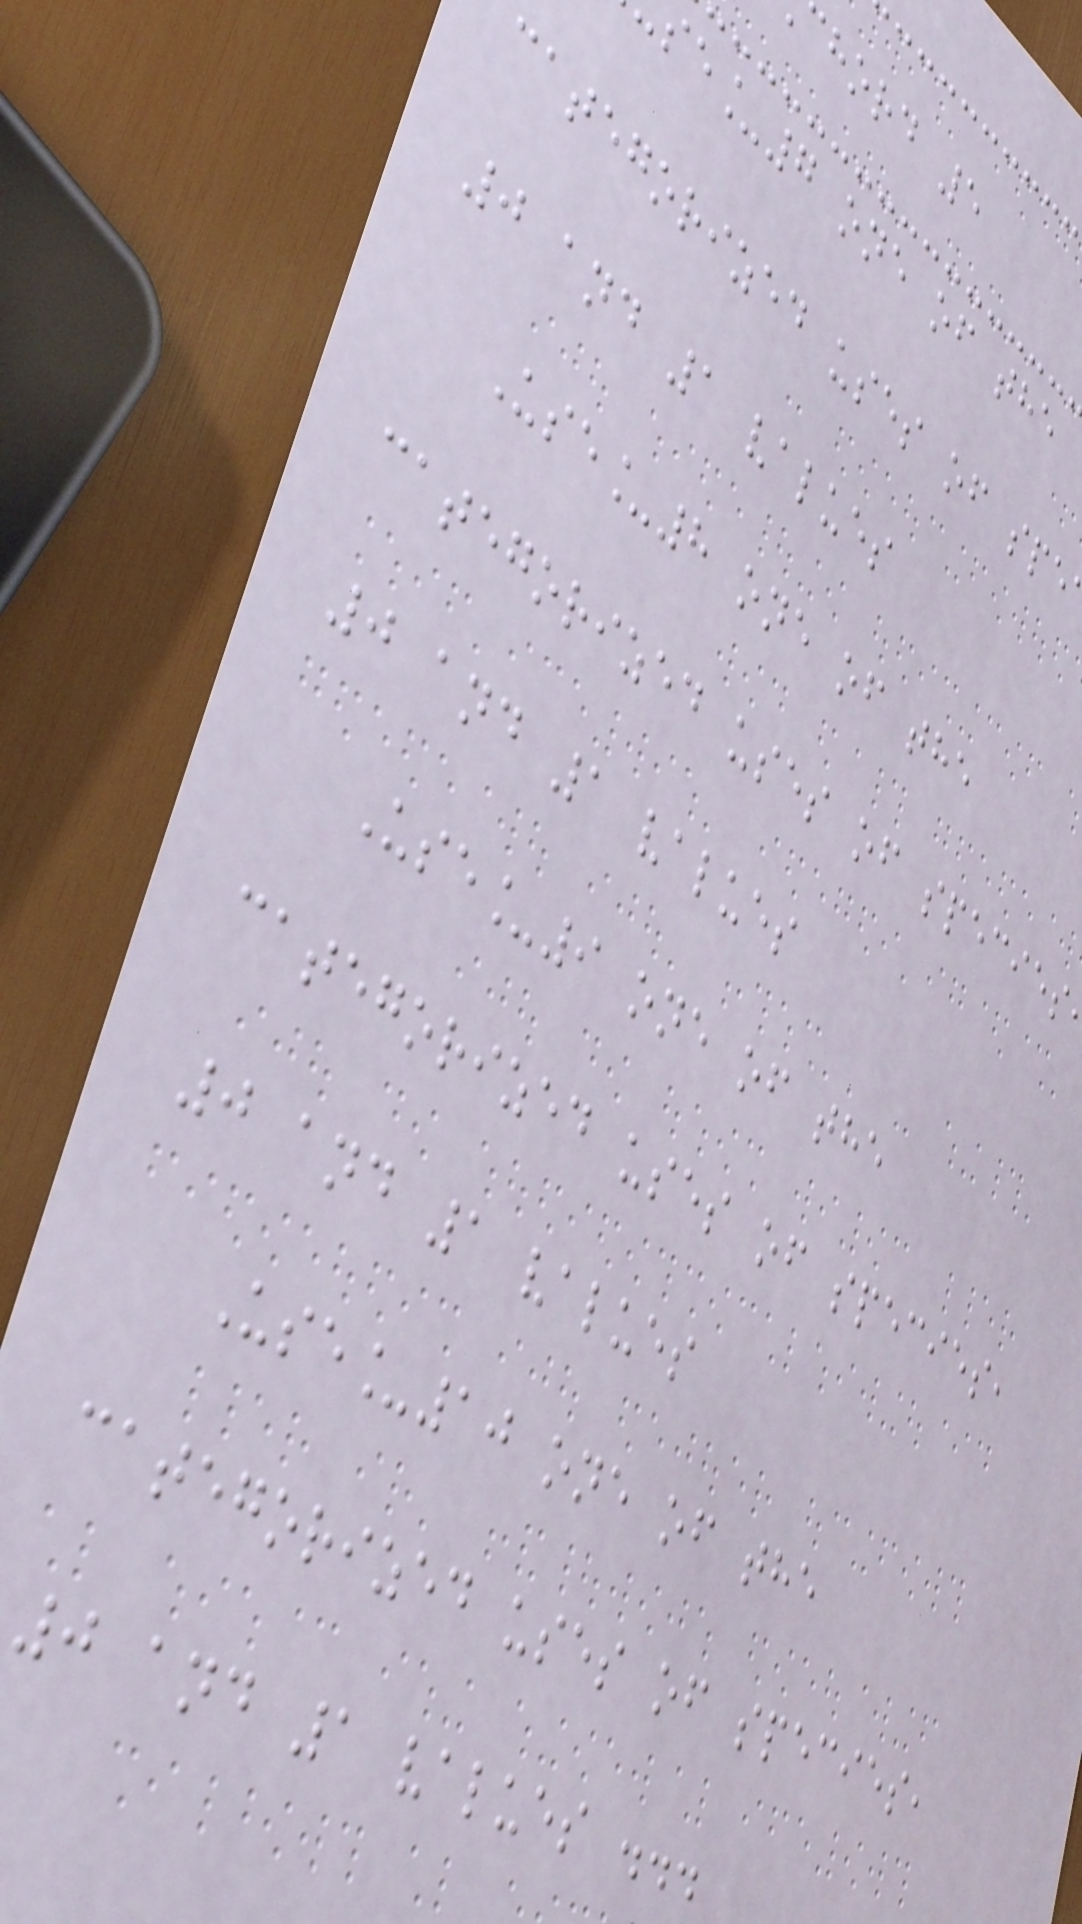hord 5
se_7 one of the
categorized uses of spe
0 and 1 values
Use_8 one of the
categorized uses of species
0 and 1 values
Use_9 one of the
categorized uses of species,
0 and 1 values
Use_10 one of the
categorized uses of species,
0 and 1 values ...
